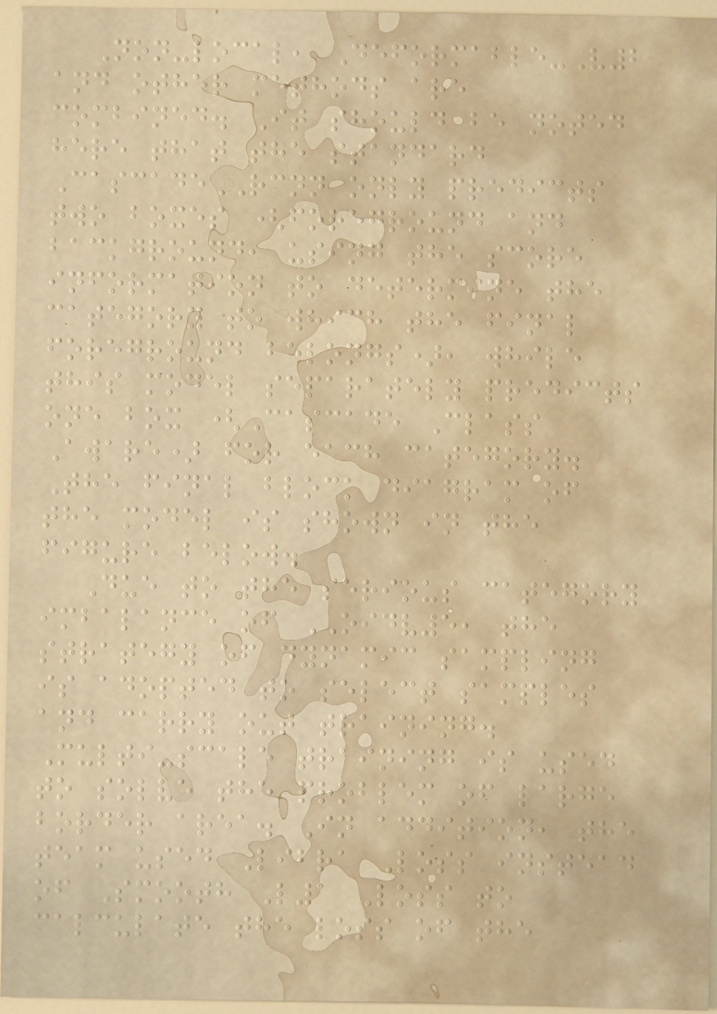Non-local, Deformable-V2
and other methods are
combined. It should be noted
here that the standard
CascadeRCNN only predicts
two boxes (foreground and
background, using the score
information to determine the
category to which the final
foreground belongs), while
this model separately predicts
one box (Cascade Class
Aware) for each category.
The final block diagram of
the model is shown in the
figure below.
Due to the serious category
imbalance of OIDV5, the
strategy of dynamic sampling
is adopted to select samples
and carry out training.
Multi-scale training is used
to solve the problem of large
border area. In addition, the
team used Libra Loss instead
of Smooth L1 Loss to
calculate the loss of the
